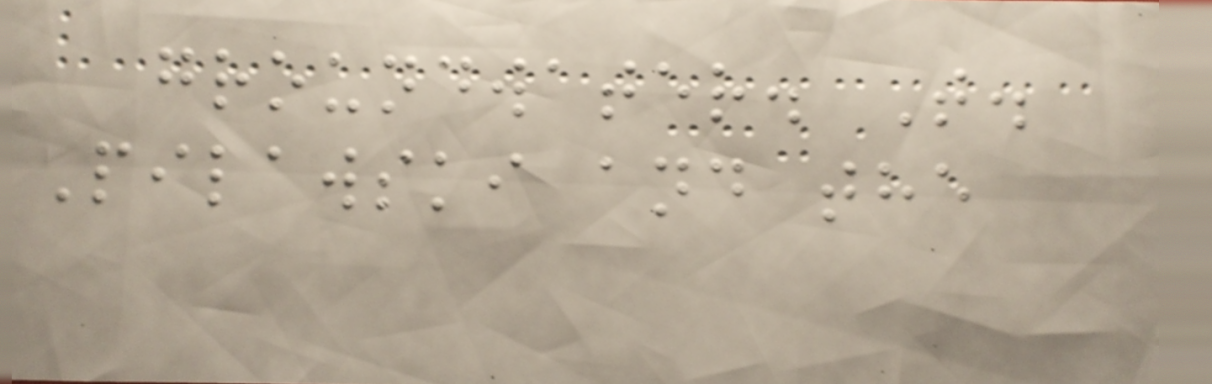groundwater. T.
Pilawski and the
